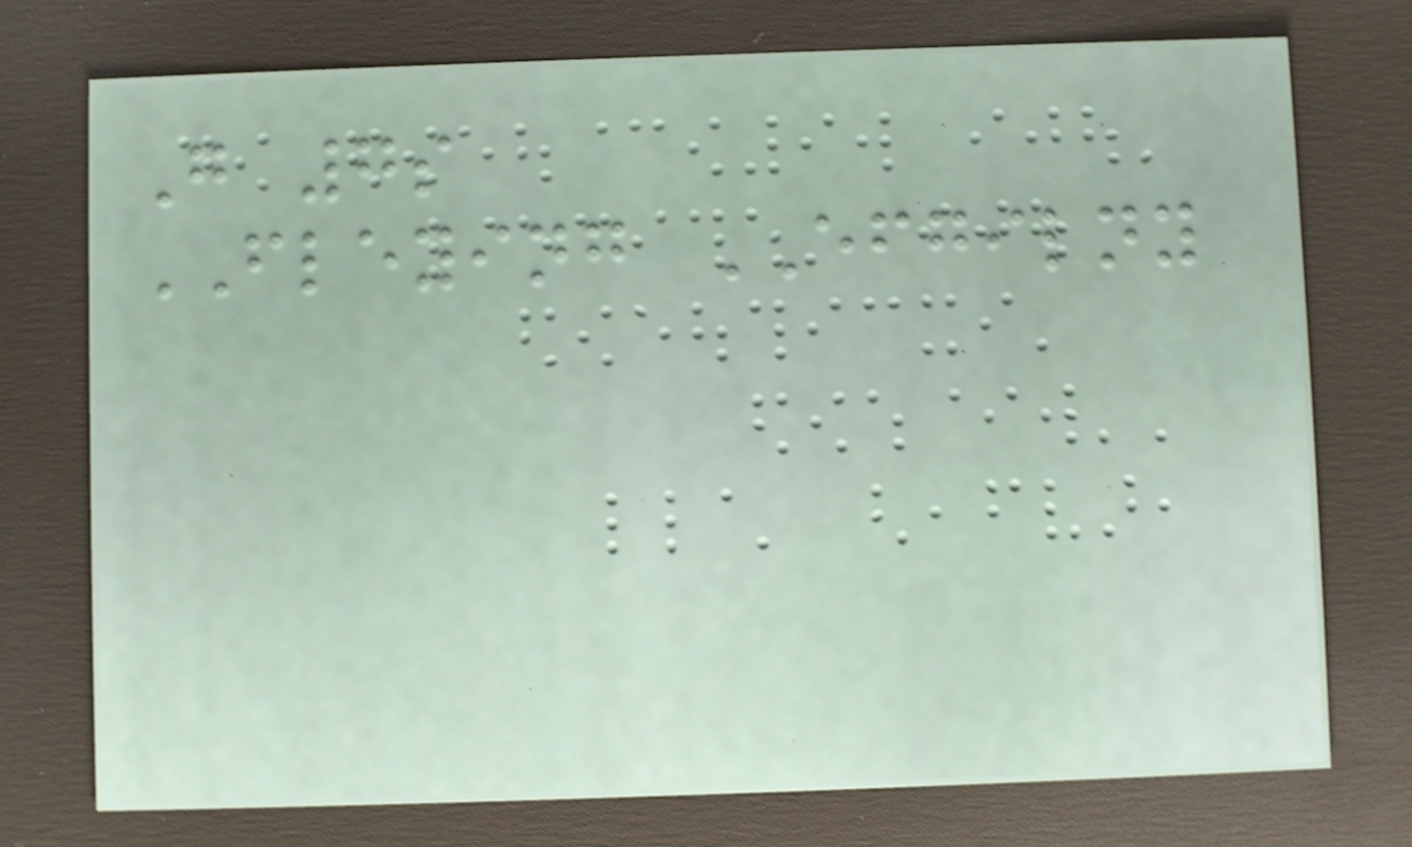G 7s
FLEYING EFGILNY
